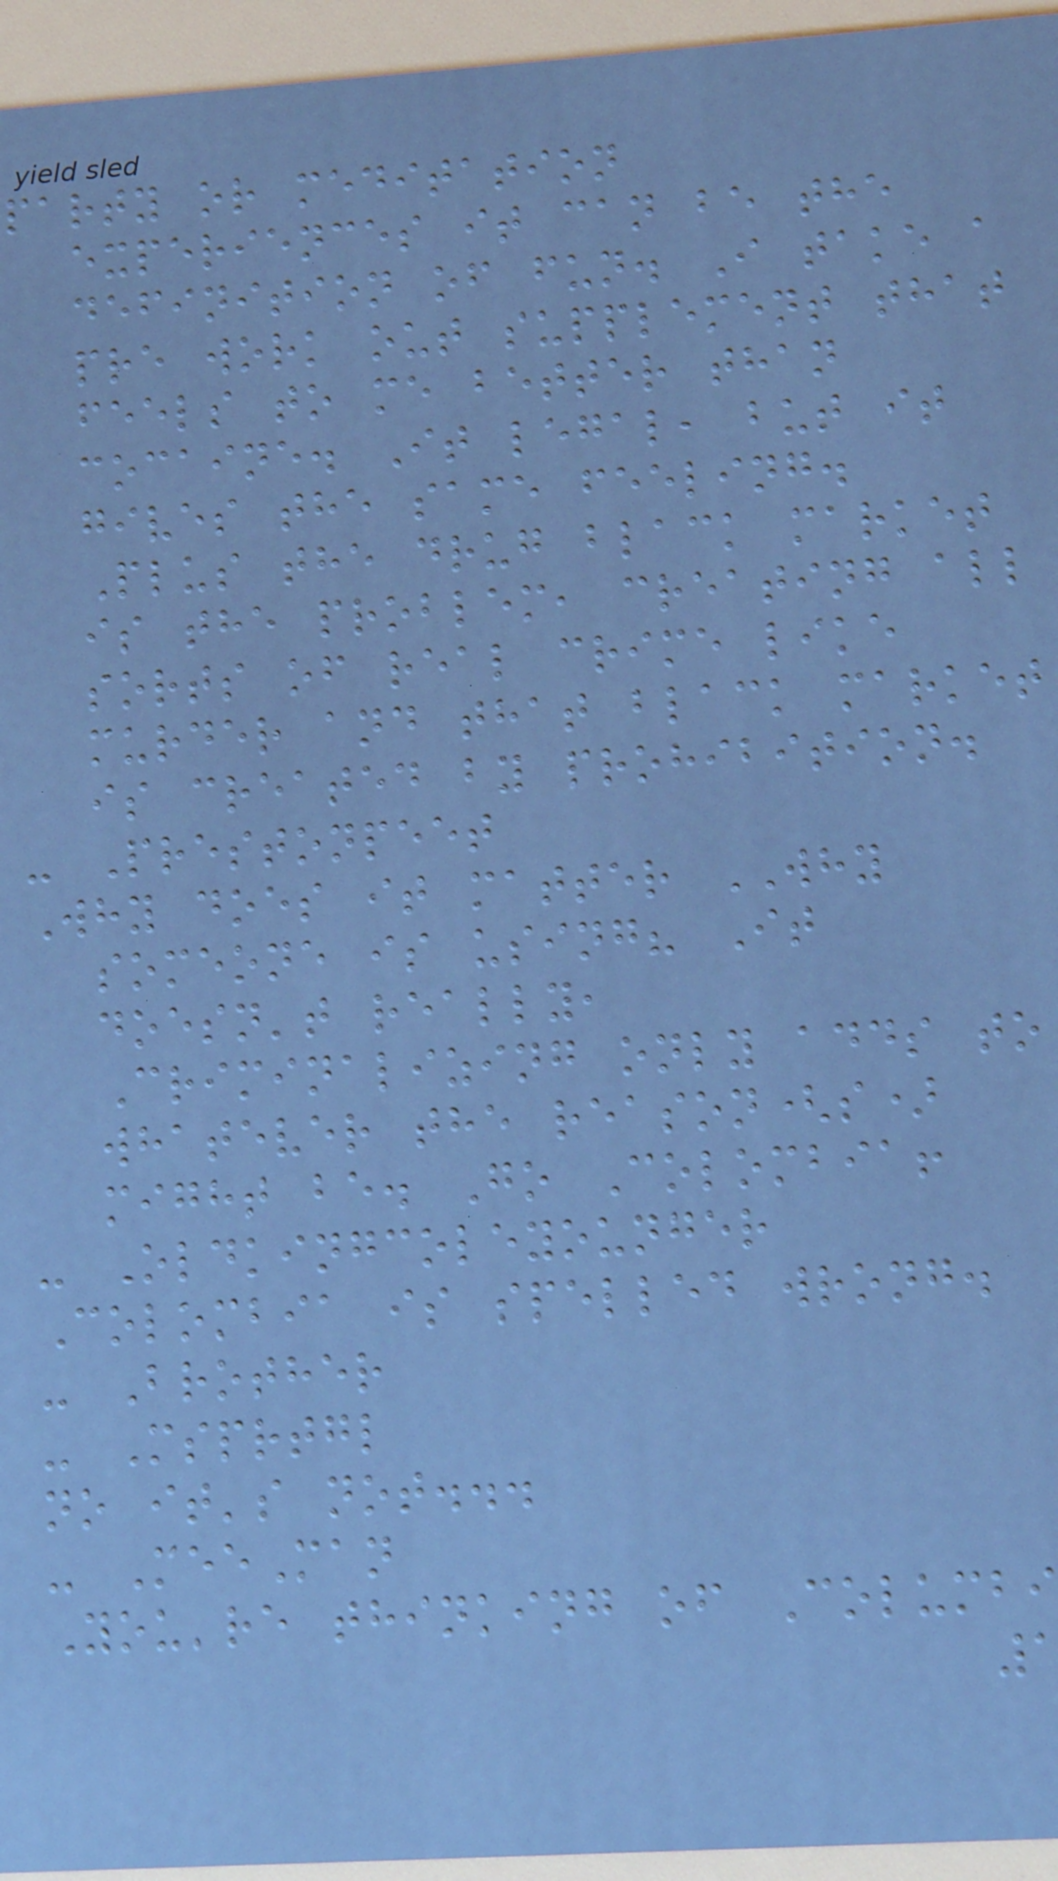party or meditation
experiences it can be the
definition of fun. I take a
pre work out supplement that
feels to me better than
cocaine. It legal, but it
gives the same feeling.
Plus the drug black market
is the problem, creating all
sorts of real crime like
murder and that black market
is created by prohibition.
- Prestonpeet
Why does it matter WHY
someone is using? It
doesn't really,
Criminalizing only adds to
whatever the reason(s)
might be. Go Colombia!
- Oldkingcoleyounger
Colombia is spelled wrong.
- Brother
- Msprtgl
no it's not...
- MeeMan
You're thinking of Columb
